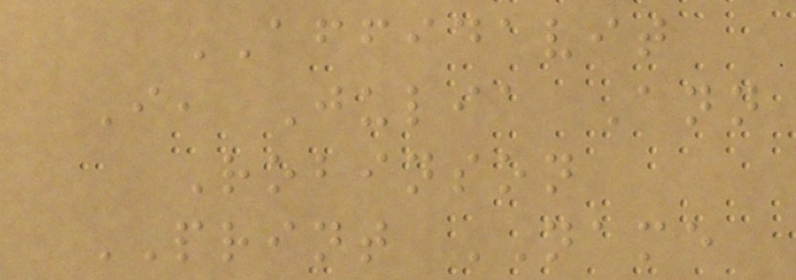AFFIDAVIT
I, Julia Ann
Robinson
PRINT NAME
